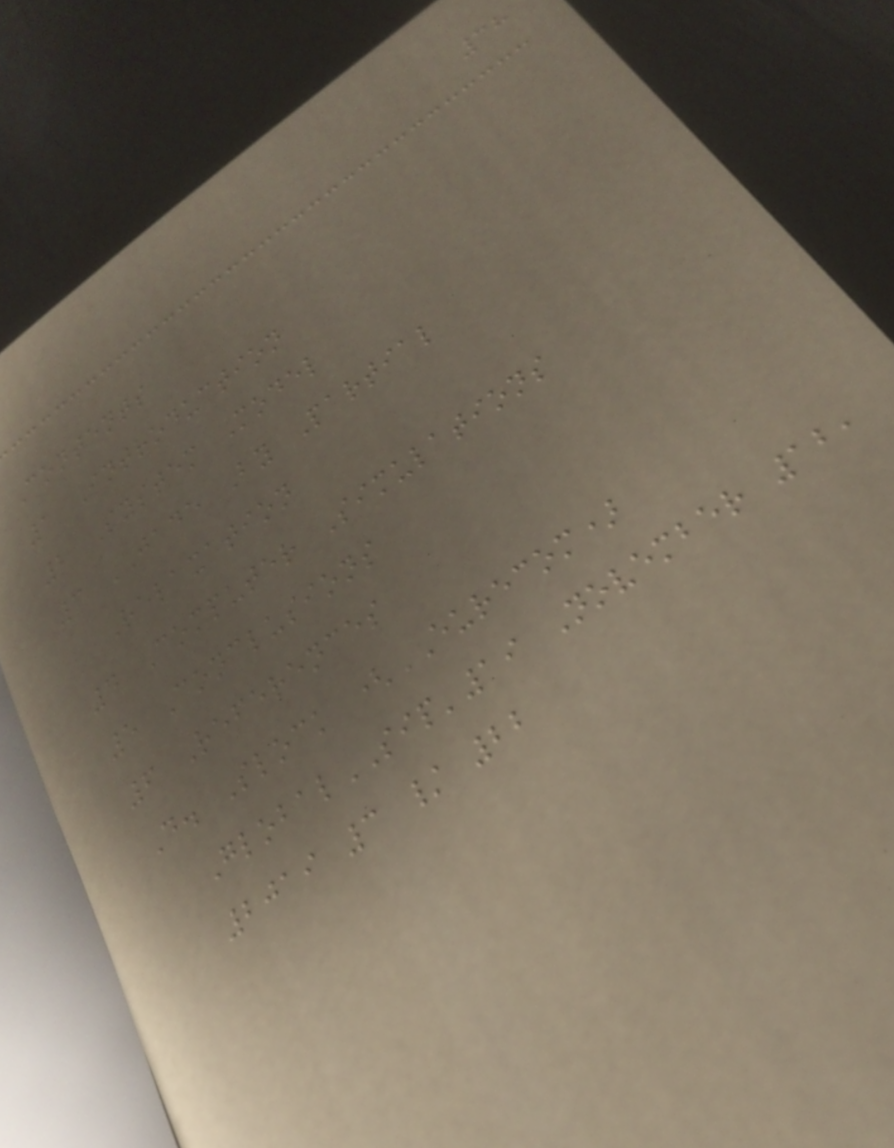38
Contents
1 Introduction
2 System Model
3 JADE By Partial
Relaxation
4 Computer Simulations
5 Conclusions
6 References
D. Slock (EURECOM)
GlobalSIP'19 November 12,
2019 3 / 22
